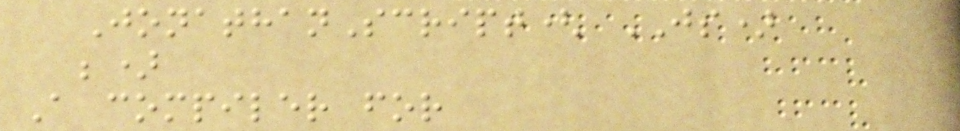JonathanScript( JS)
;)
A compiler for
